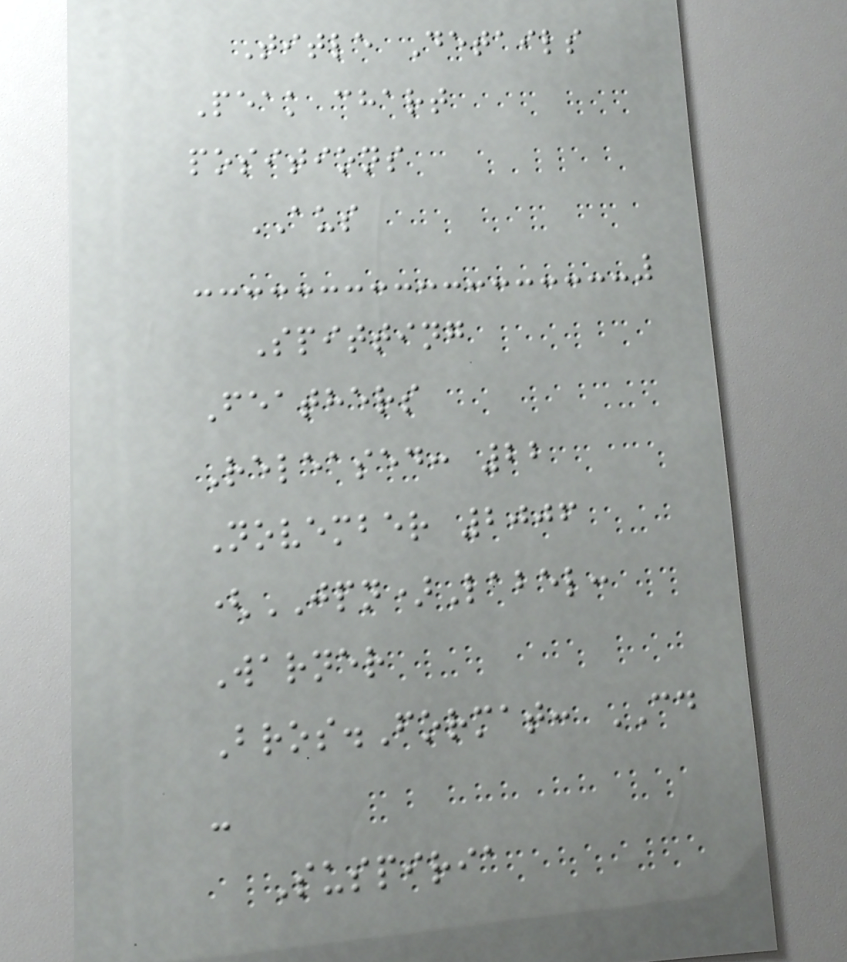Title Details
Peak chart
positions
AUS
Spitting
Feathers
Released: 22
November 2006
(JPN)Label:
Warner
Bros.Format: CD
-
Suspiria
